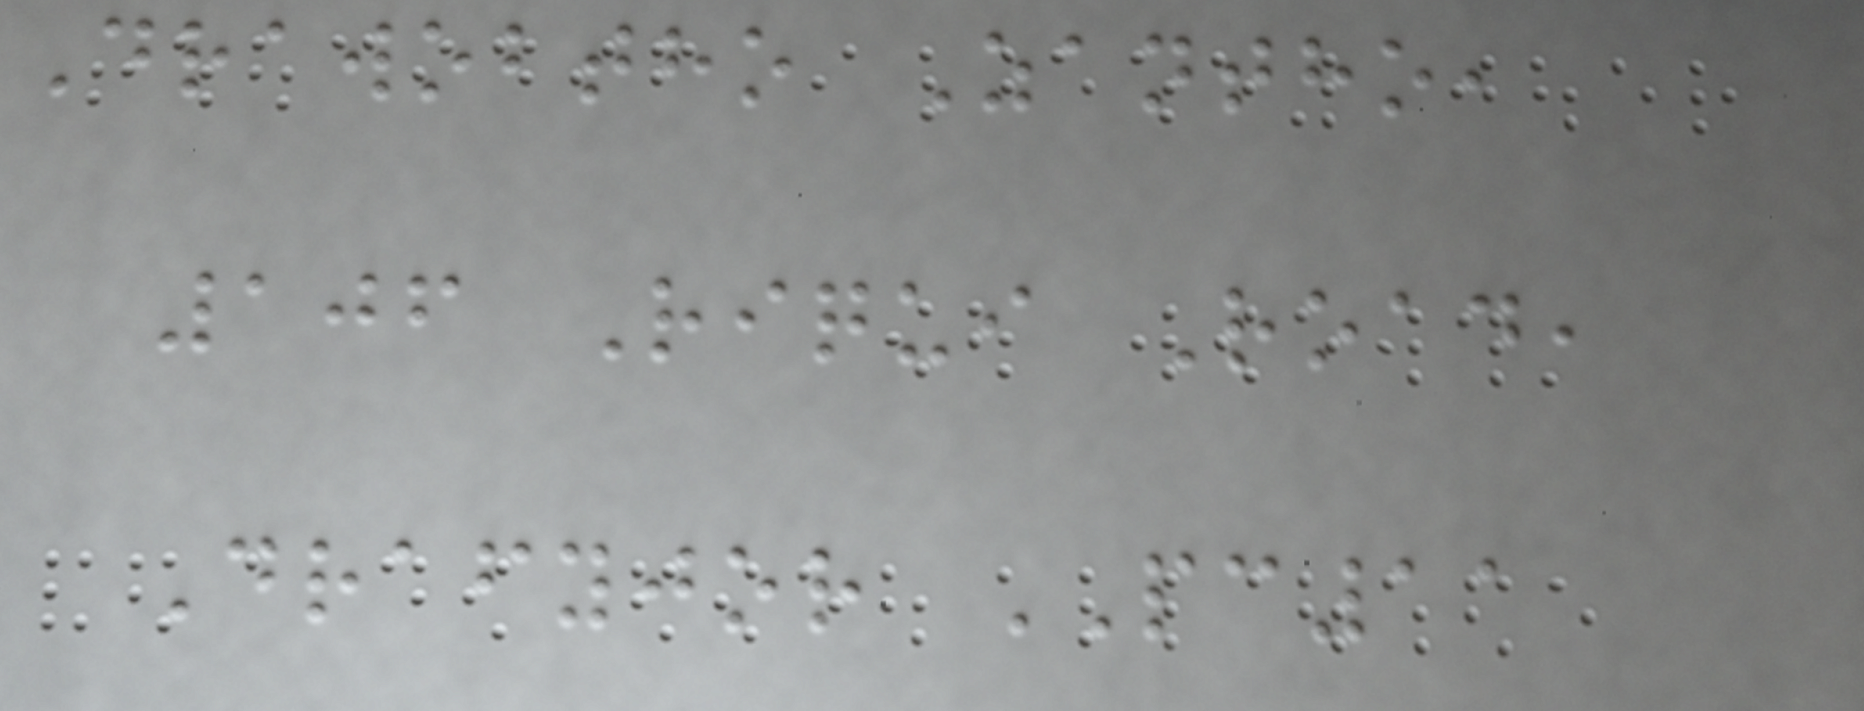Drawobtho Zantho,
106 Riqui Road,
Drafyjor PC11
